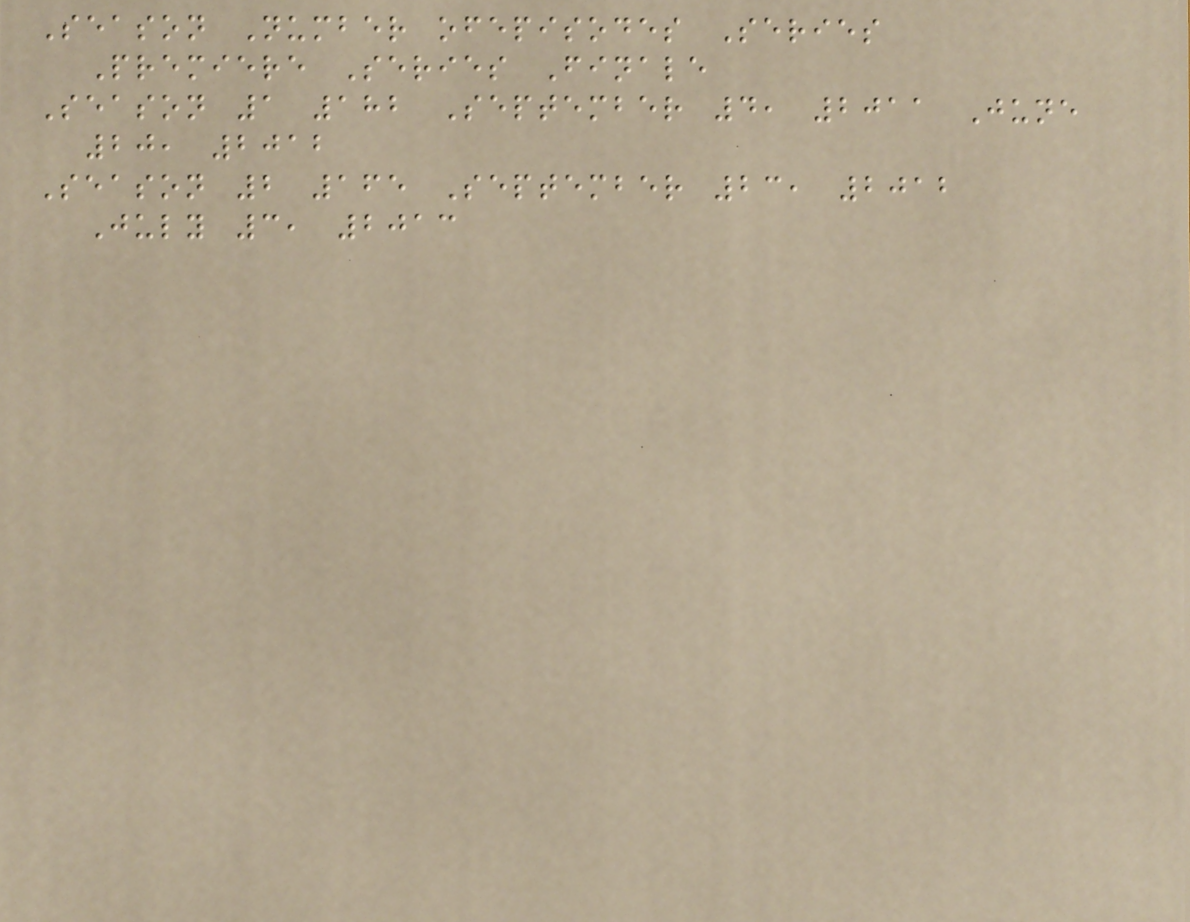Season Number ofepisodes Series
Premiere Series Finale
Season 1 182 September 4, 2011 June
20, 2012
Season 2 165 September 23, 2012
July 3, 2013
